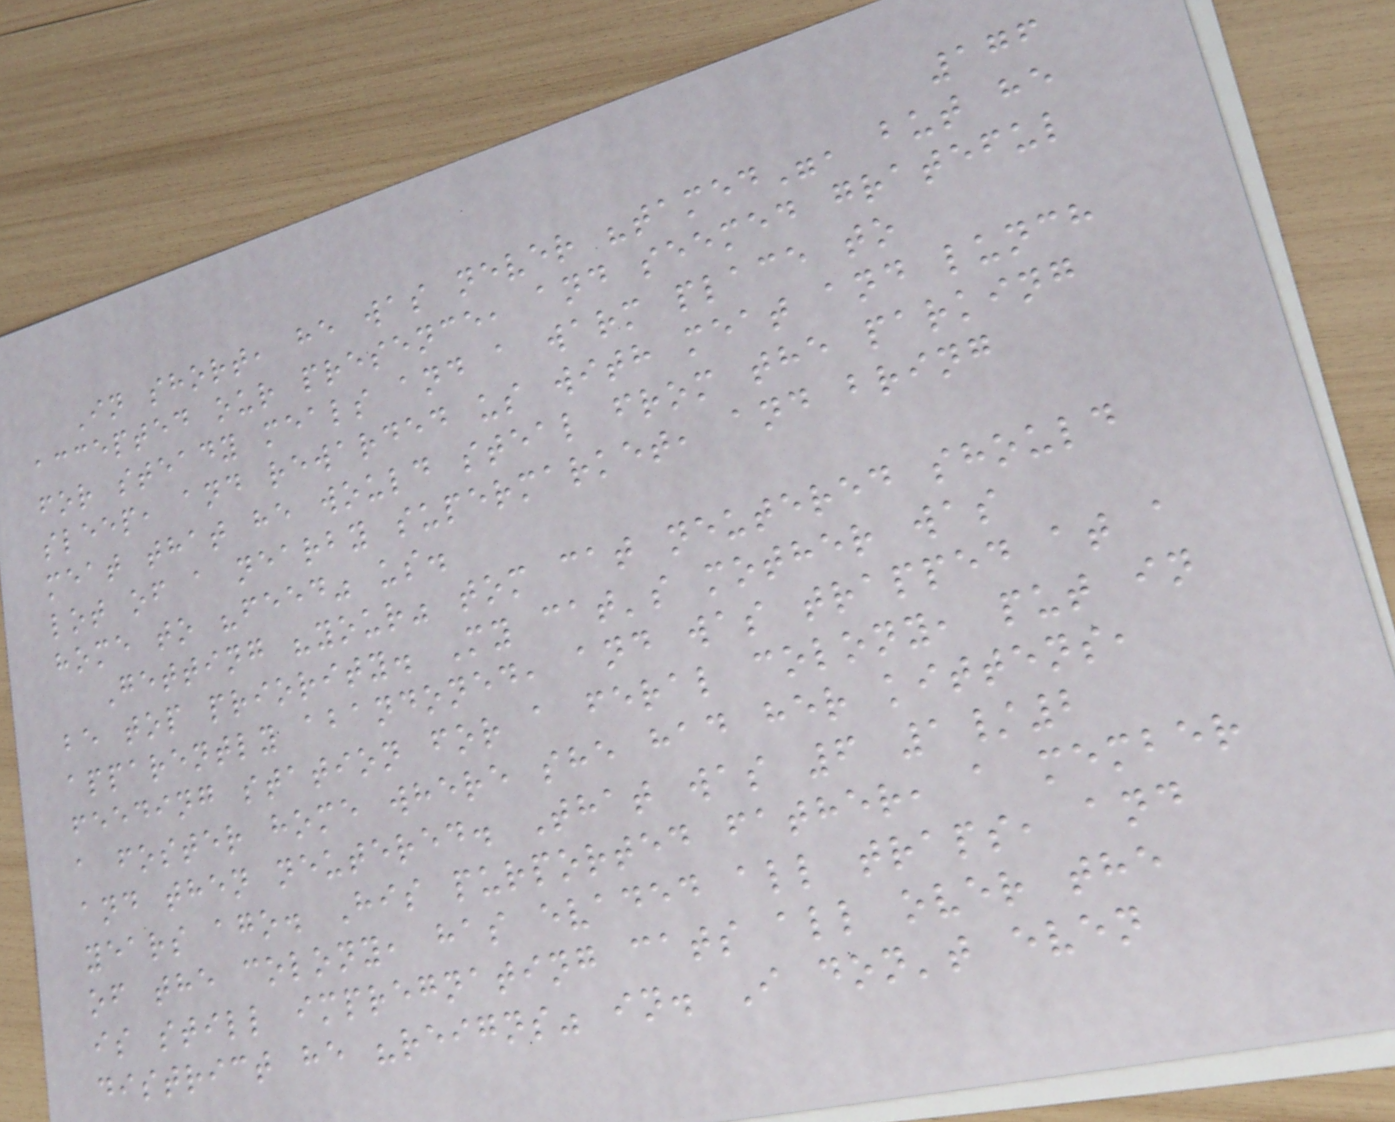176
In short, he was never "tamed", but he
accepted our presence, and seemed grateful
for steady meals and a warm place to
sleep, and rewarded us with meat and lunch
meat that he would steal from the parking
lot of a nearby supermarket, and bring
home to "feed" us.
Getting "your" tom cat neutered should
be top priority. My cat's mother was
apparently abandoned, and was trapped at a
feeding station for a feral colony, put in
a foster home where she had her kittens,
and then neutered. That was 6 1/2
years ago. His purported father, a member
of the colony, has evaded all traps, and
is still impregnating cats all over the
district he "reigns" in. I don't even
